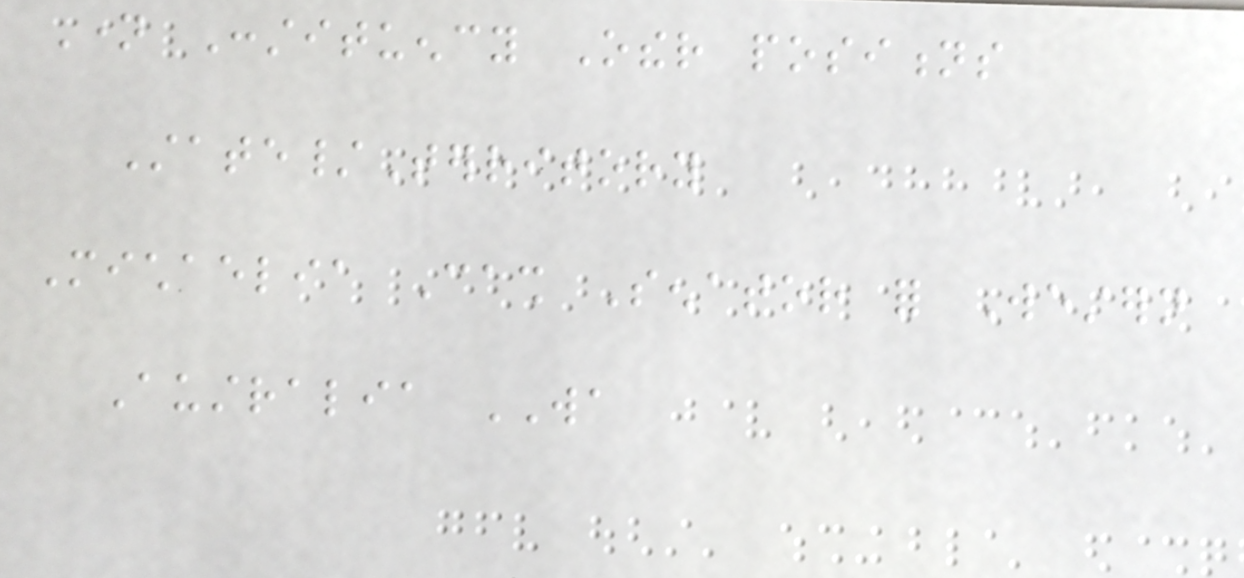Name Constituency Other positions
State/Territory
Michaelia Cash Senator for Western
Australia WA
